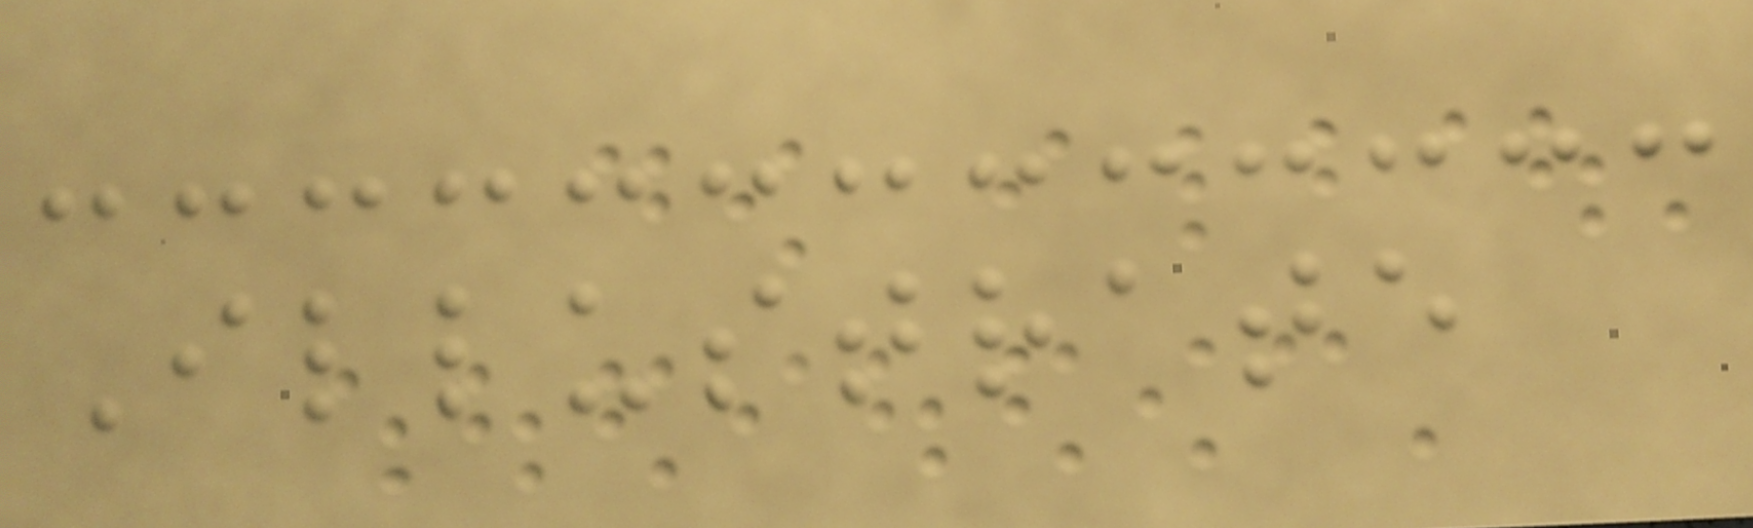Illustrate
